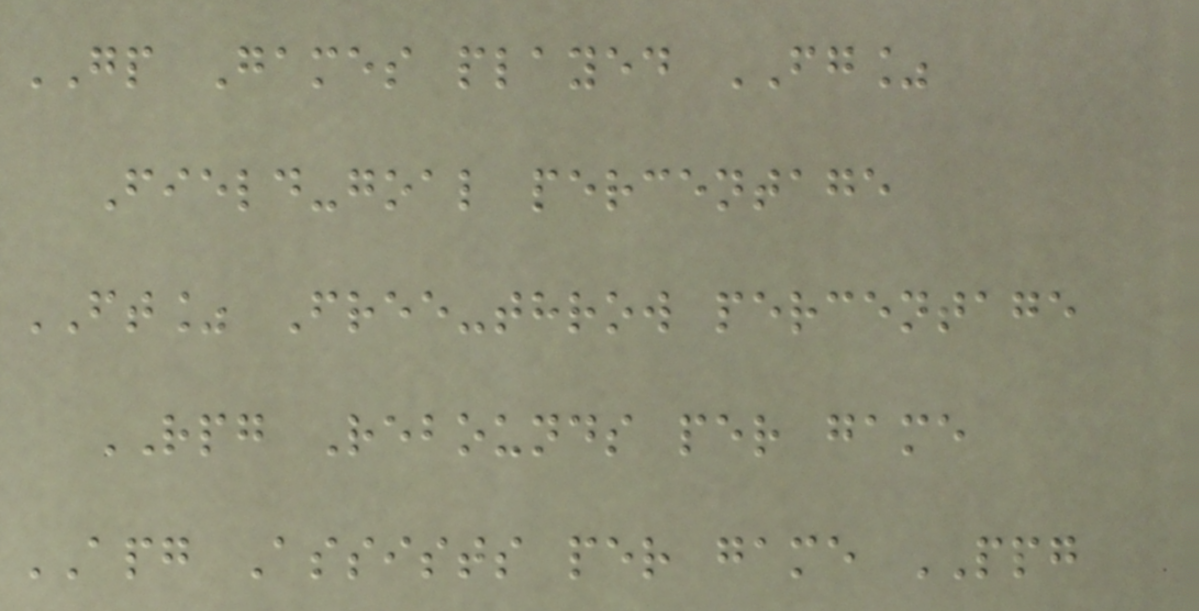GP Games played FG%
Field-goal percentage
FT% Free-throw percentage
RPG Rebounds per game
APG Assists per game PPG
